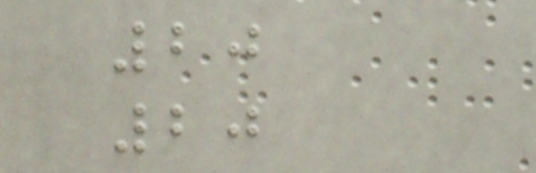20
20
